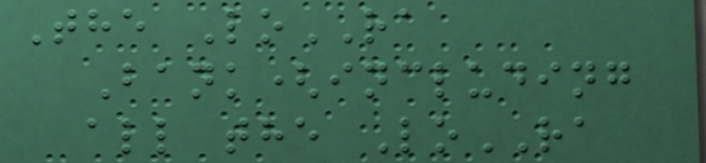The LoRA
Bank(including
all the LoRA
